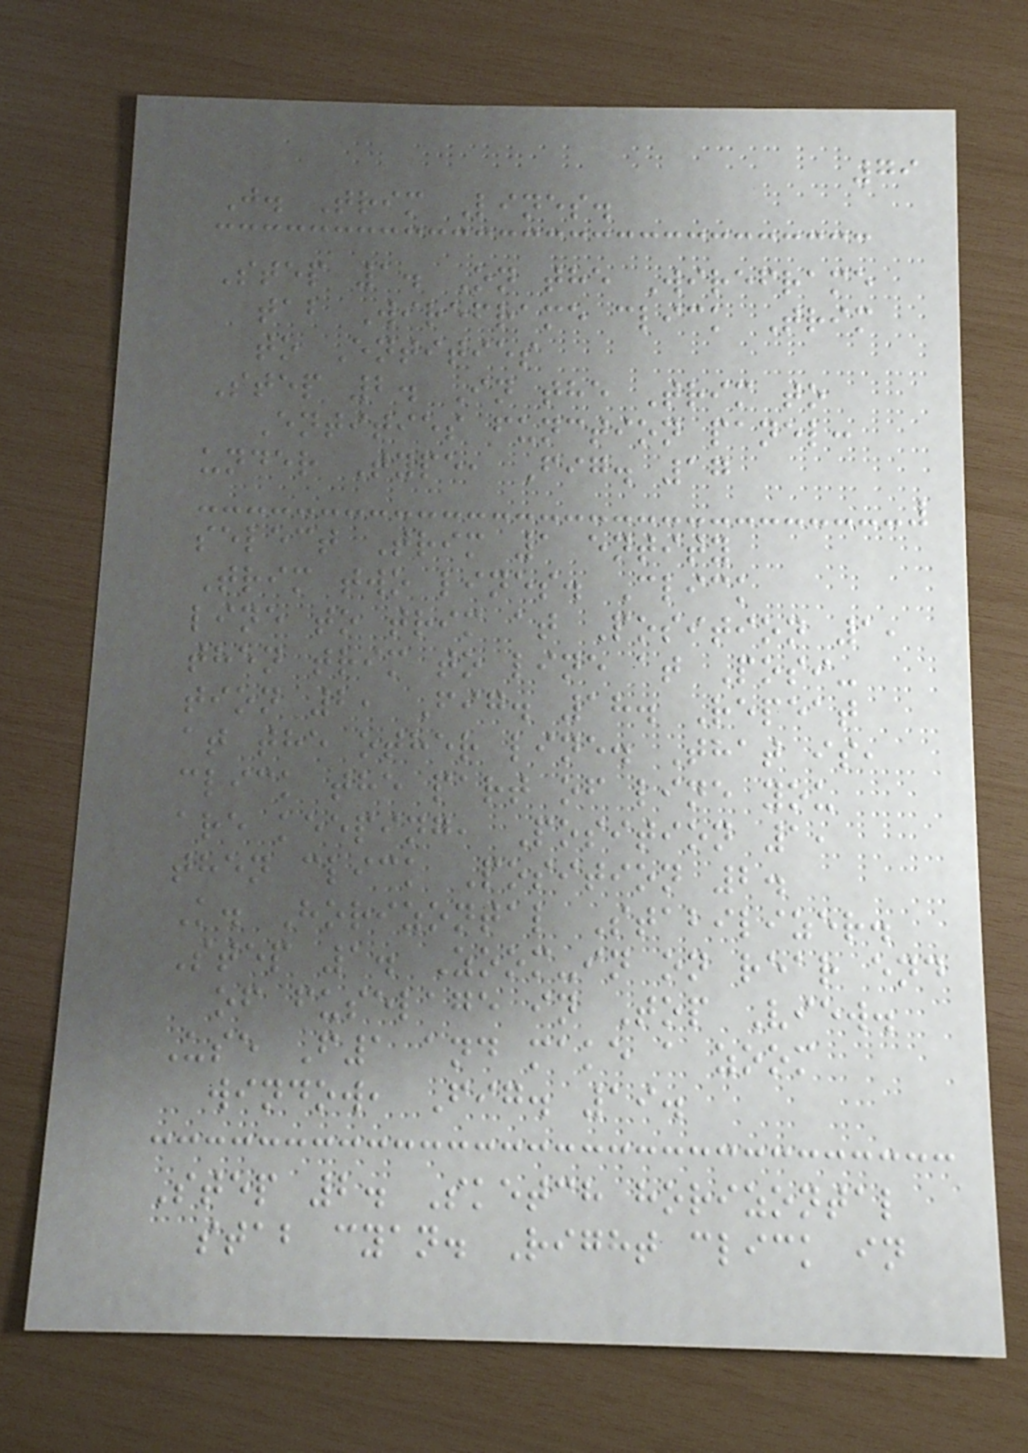79
J. Trim Lines.
Step 1. On the Wireframe
tab Wireframe click Trim
to Entities
Step 2. In the Trim to
Entities function panel:
under Type, Fig. 17
select Trim 1 entity
Trim two lines. Click
line to trim at Position 1,
then trim to line at Posi-
tion 2, Fig. 18. Repeat
at the other line. That is,
click the part of line you
are keeping, Position 1,
then click Position 2.
K. Horizontal Stabilizer.
Step 1. Zoom-in on rear end
of fuselage in Top View.
Use F1 and make a zoom
window, Fig. 19.
Step 2. Sketch horizontal
stab cyan. Right click in
